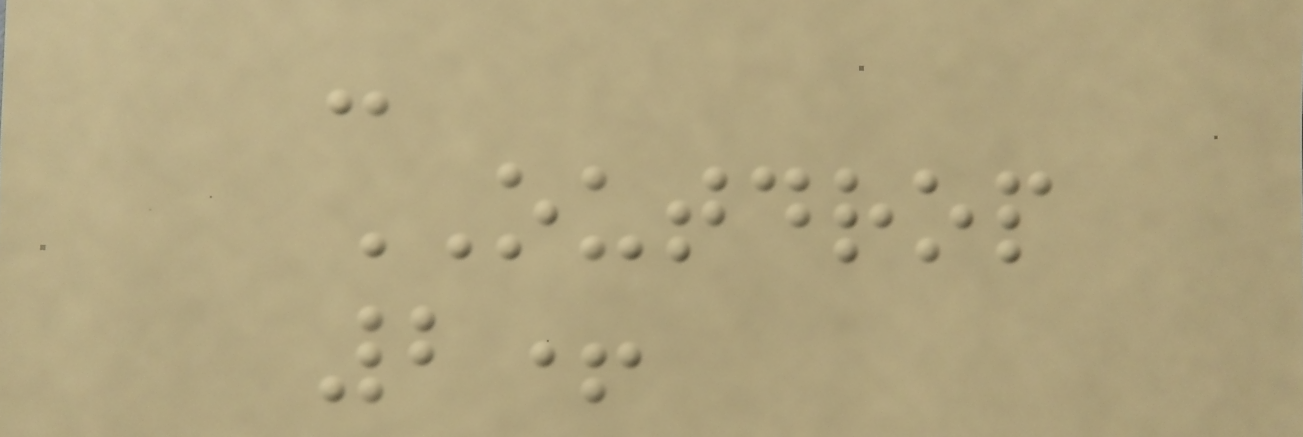-
OUTDROP
2+
